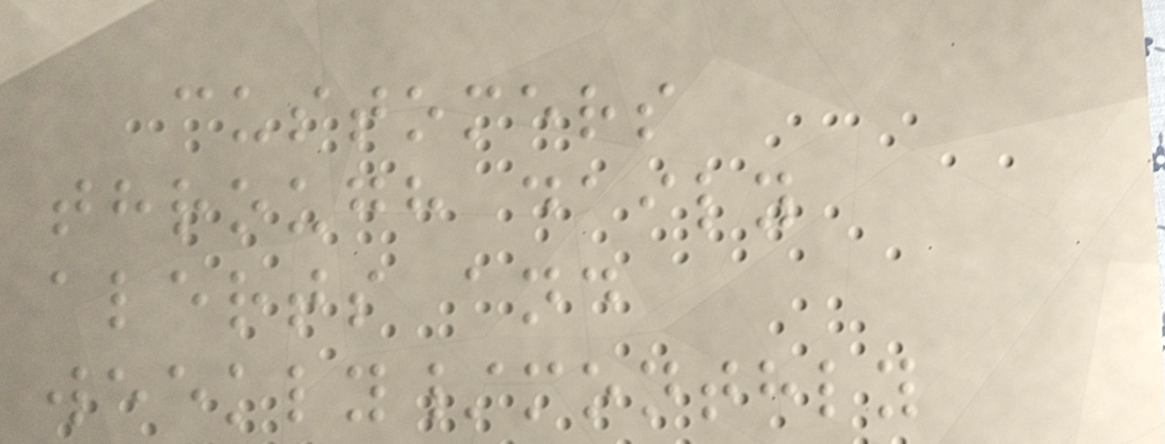customers
through daily
alerts and
weekly/monthly
